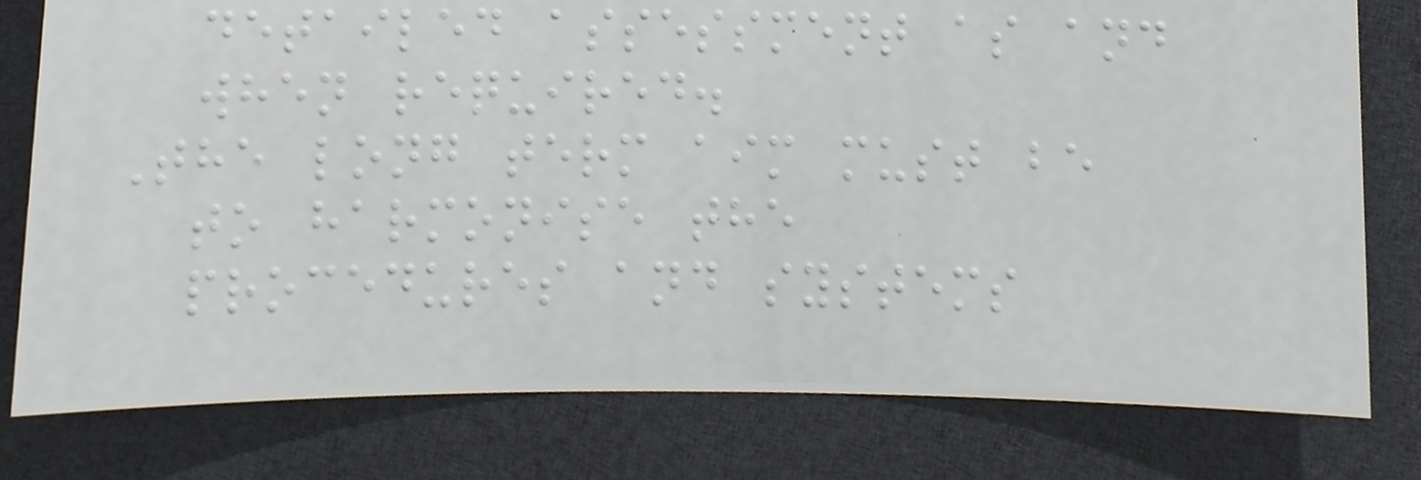detailed assessment as and
when required.
The long term aim must be
to harmonise the
procedures and systems
